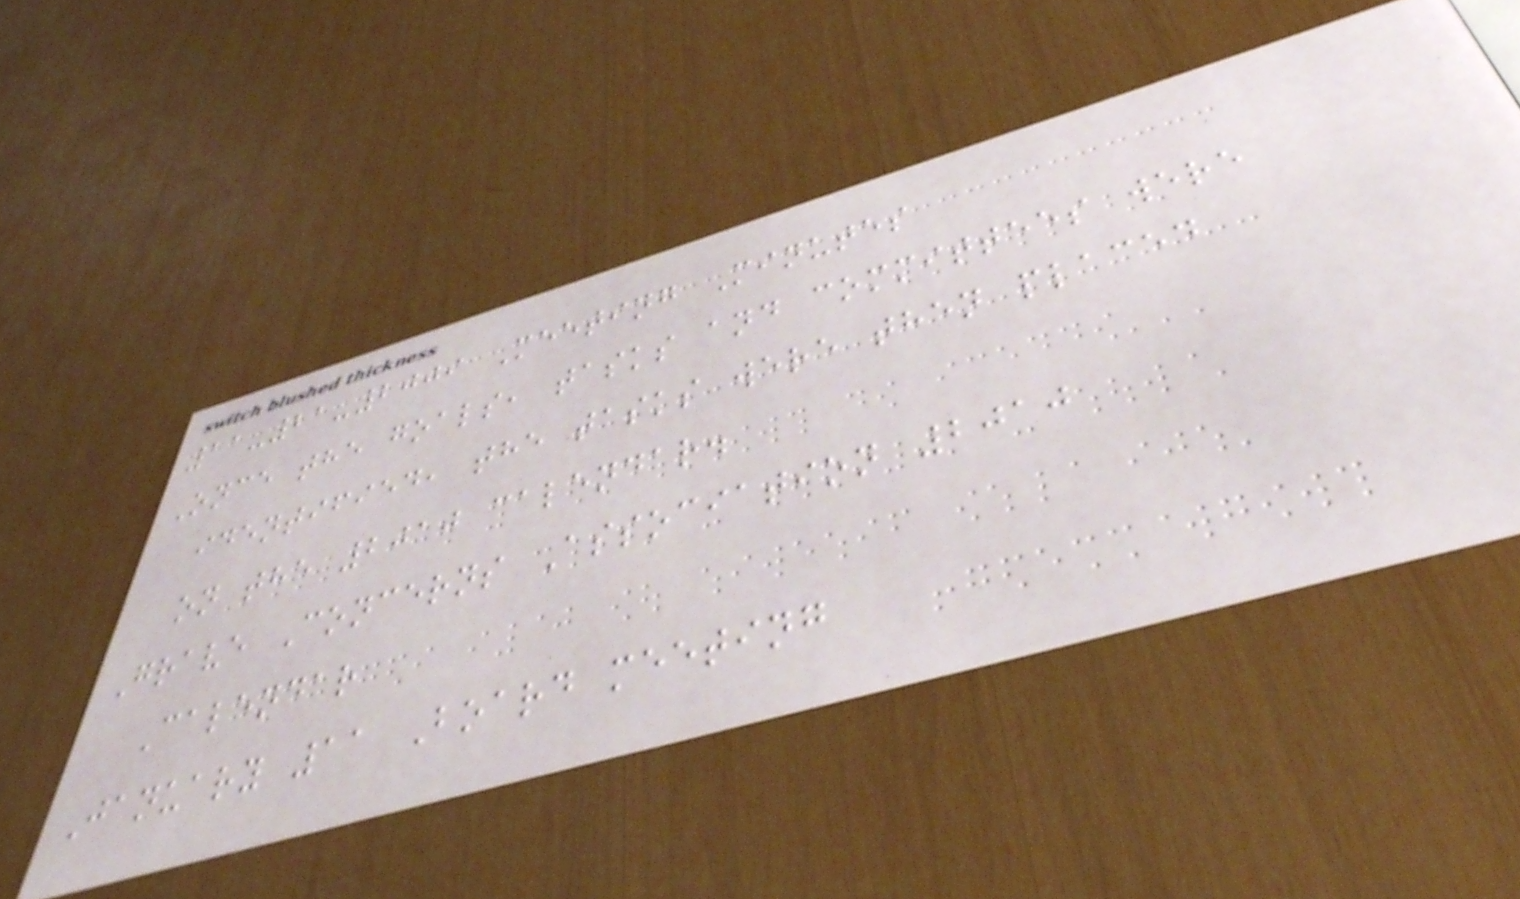11-21-2009 Meeting Minutes
Once the goals, tasks and committees were
identified, the tasks were then placed
on the 2010 calendar.
Grave Concerns Association 2010
Calendar
January 11 Board meeting
